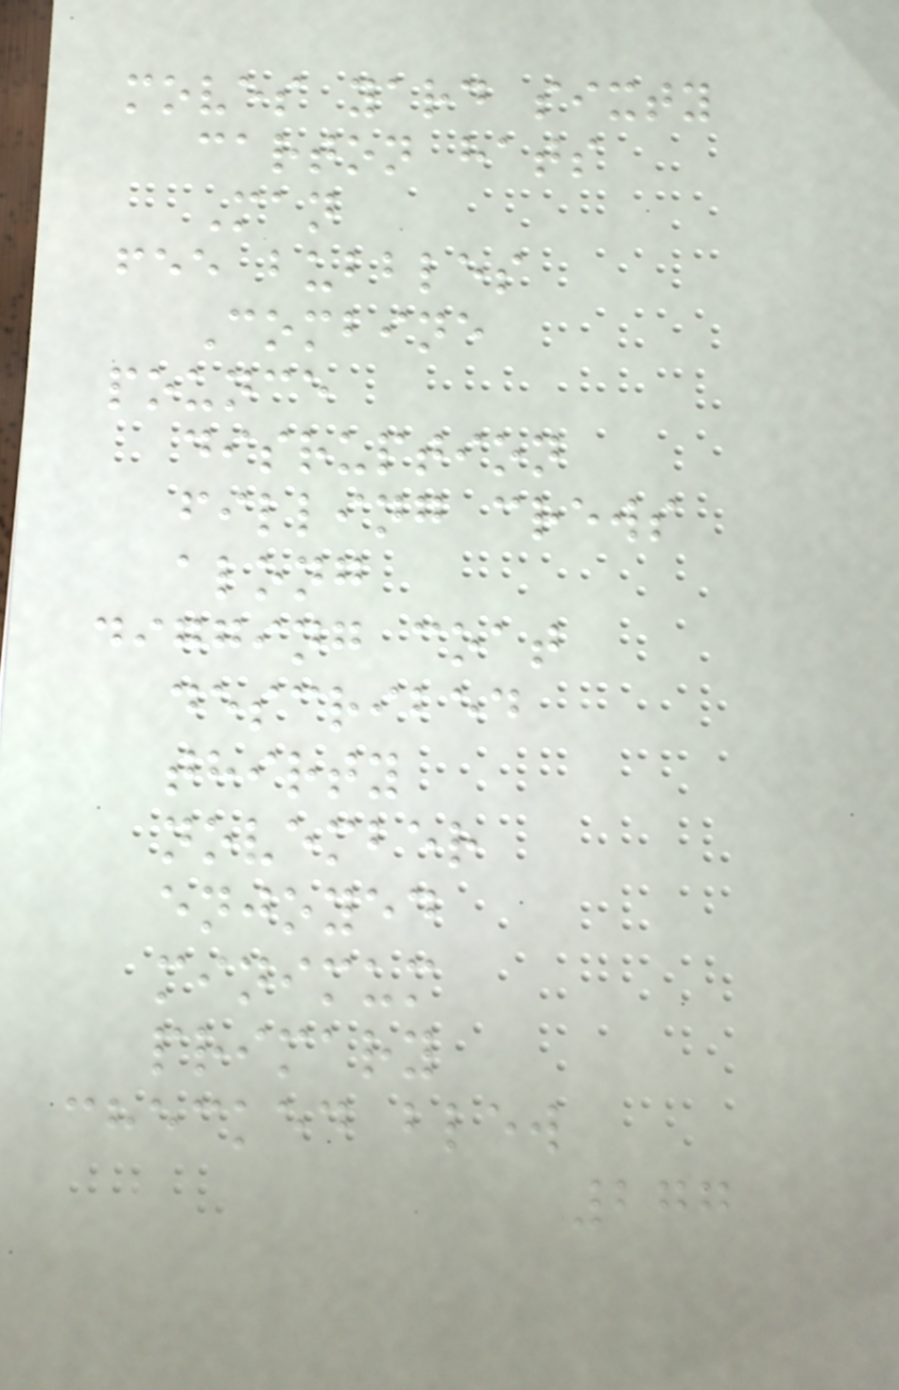moves yard sixty
carton hats
Man
fee bubbles
Combine
pounce
disruption
filling crews
along
digging coat
described
thirty
november
enjoyed
minimum
primary
checked blew
277
